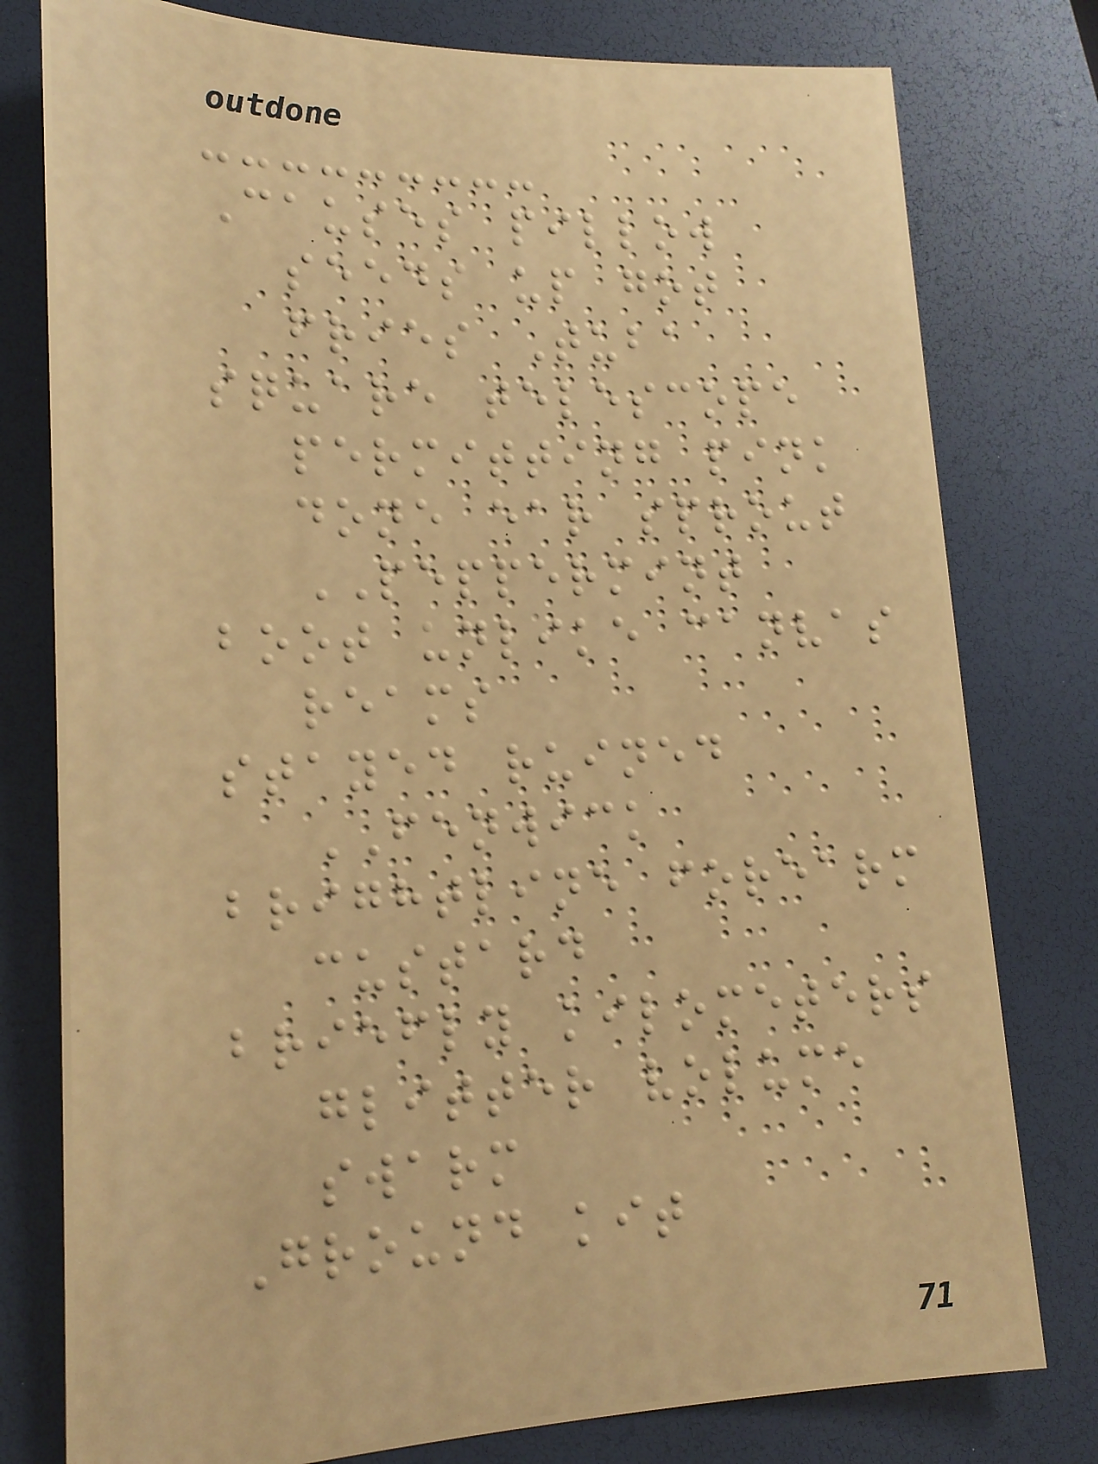Causes pillow
seeds up got
fries Tuba
square telescope
permitting pink
done ear sprout
PEPPERMINT
boot unlike canvas
reams
stayed ruined
FENWICK
brightline forearm
custard
briefly kilometers
glitter volume
swarm
Ground kit
